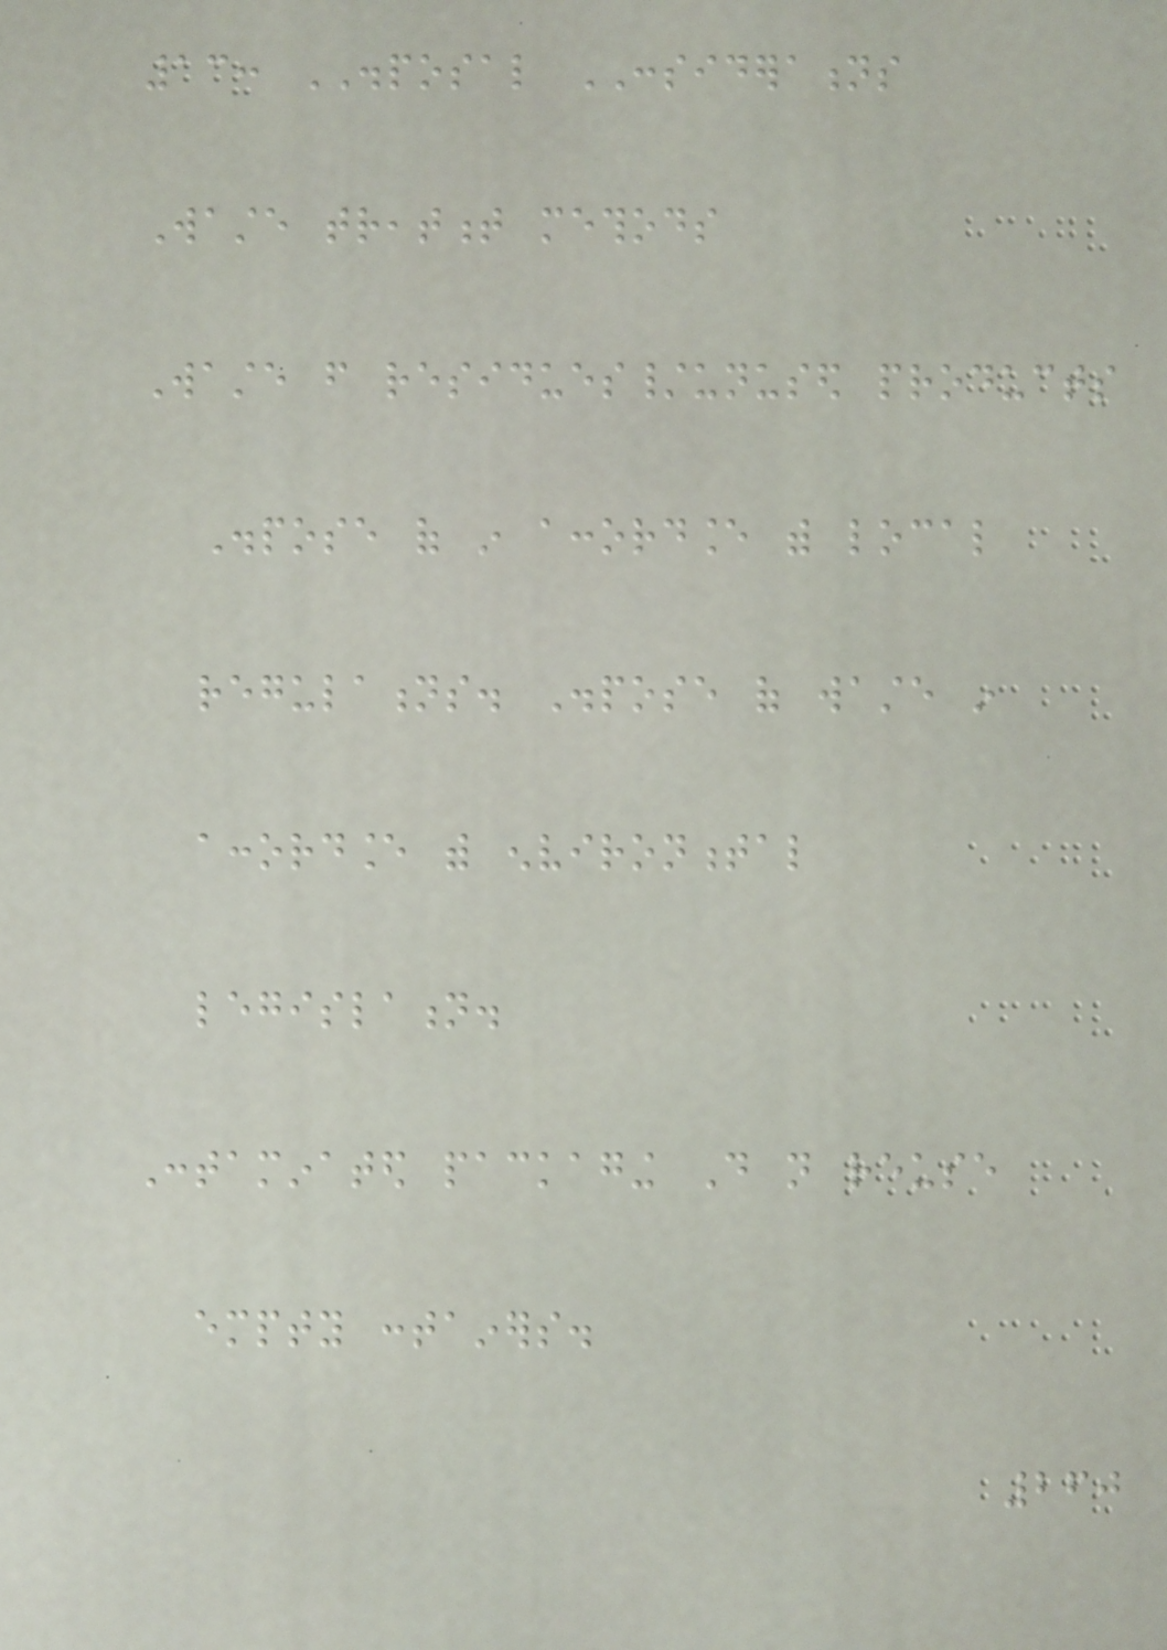13: DISPOSAL CONSIDERATIONS
Waste treatment methods
Waste from residues/unused products
Dispose of in accordance with local
regulations. Dispose of waste in
accordance with environmental
legislation.
Contaminated packaging Do not reuse
empty containers.
260
